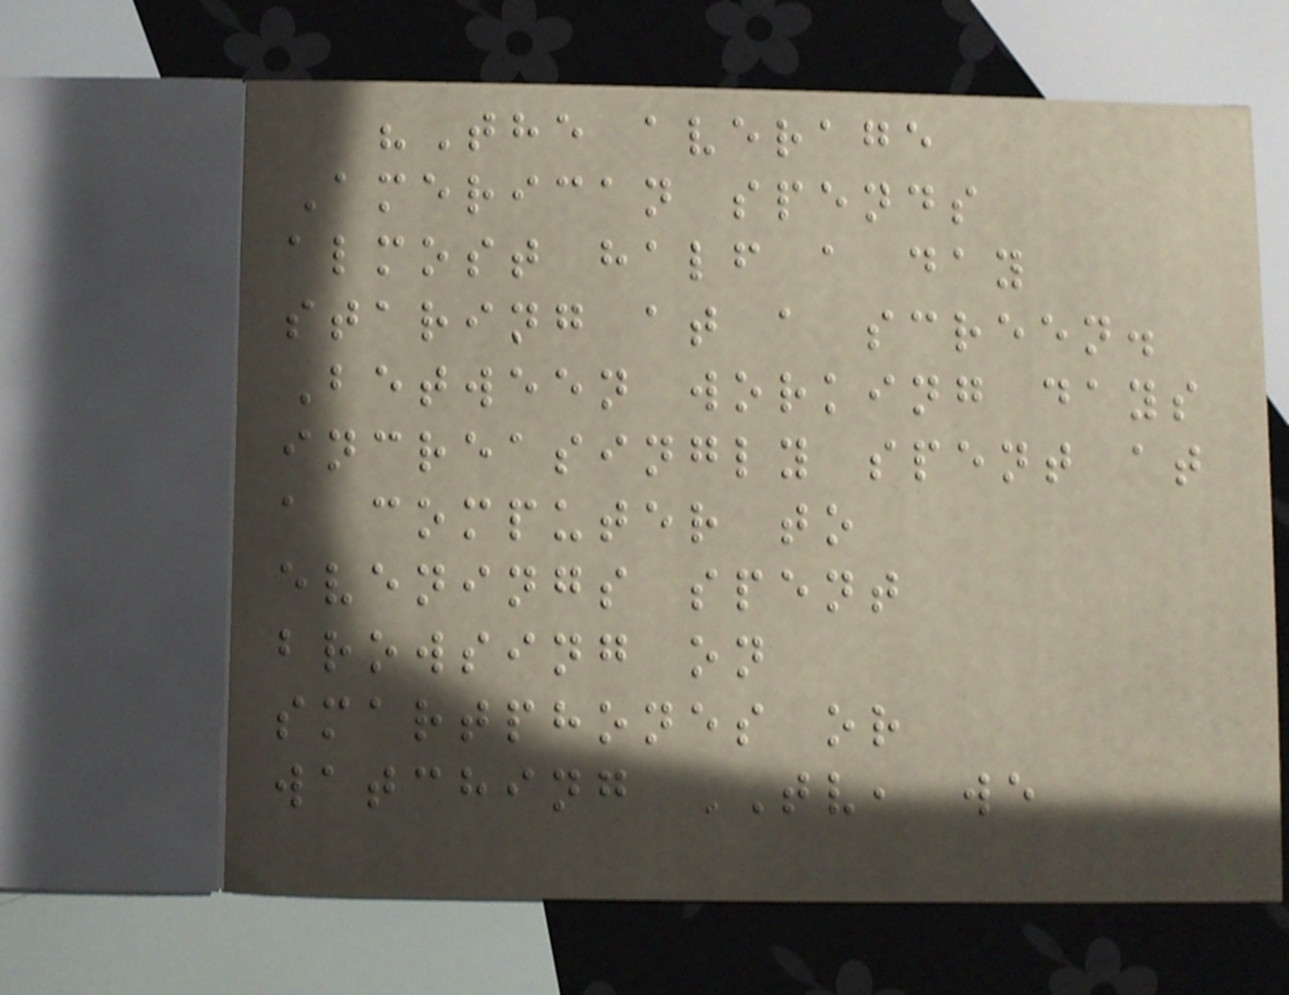"The average
American spends
almost half a day
staring at a screen.
Between working days
increasingly spent at
a computer to
evenings spent
browsing on
smartphones or
watching TV, we
